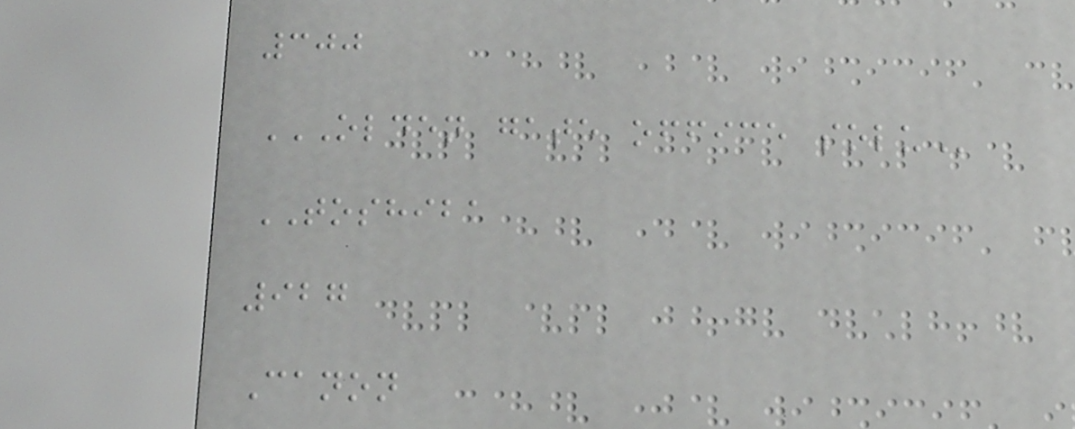300
OLDEN GATE OFFICE SOLU
TOSHIBA
927
Canon
